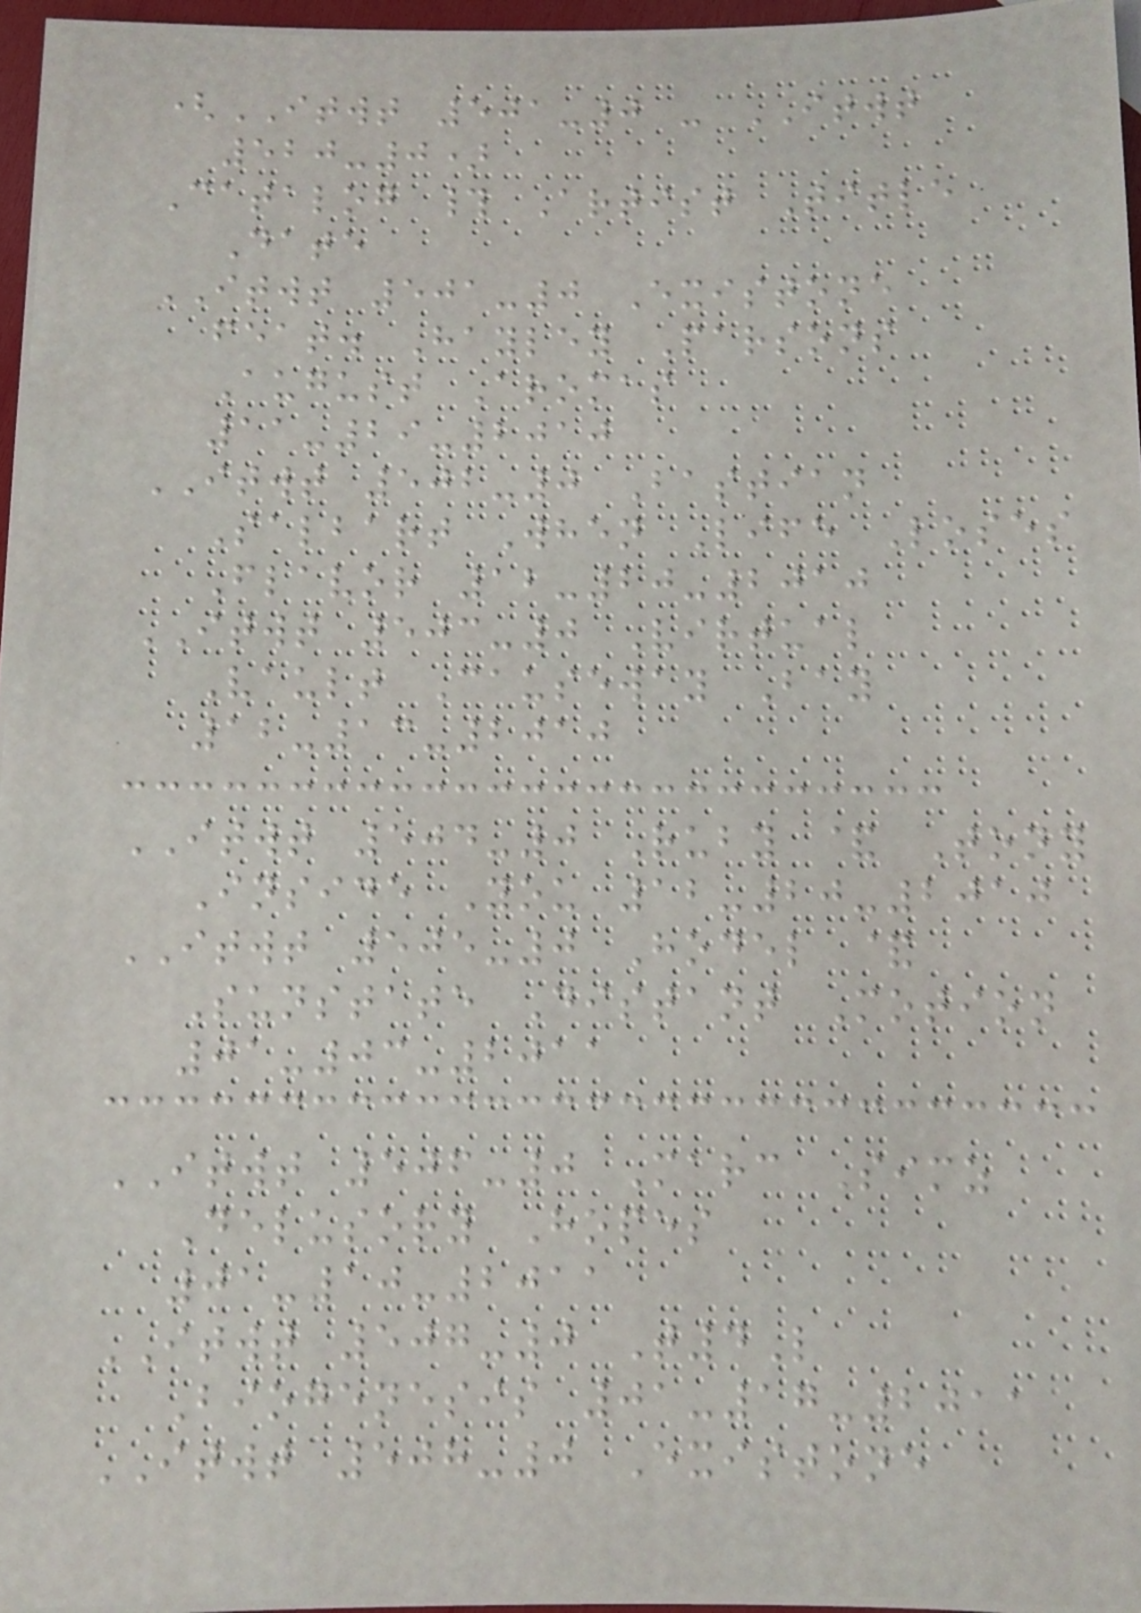(ITWT 501-0 - ITWT
520-0)
Catalog # Artist Title
Date
ITWT 501-0 Existone
feat. Hayley Parsons
August Aromas
11-29-2010
ITWT 502-0 Bastian
Salbart When Life Loses
Flavor 12-20-2010
ITWT 503-0 Virtual
Vault Causeway Bay
12-13-2010
ITWT 504-0 Ruby & Tony
Inside You 12-20-2010
ITWT 505-0 Hodel &
Sunstate Distant Motion
01-03-2011
ITWT 506-0 Marc Simz
Delusory Hopes
01-10-2011
ITWT 507-0 T4L
Biogenesis 01-17-2011
ITWT 508-0 Existone
